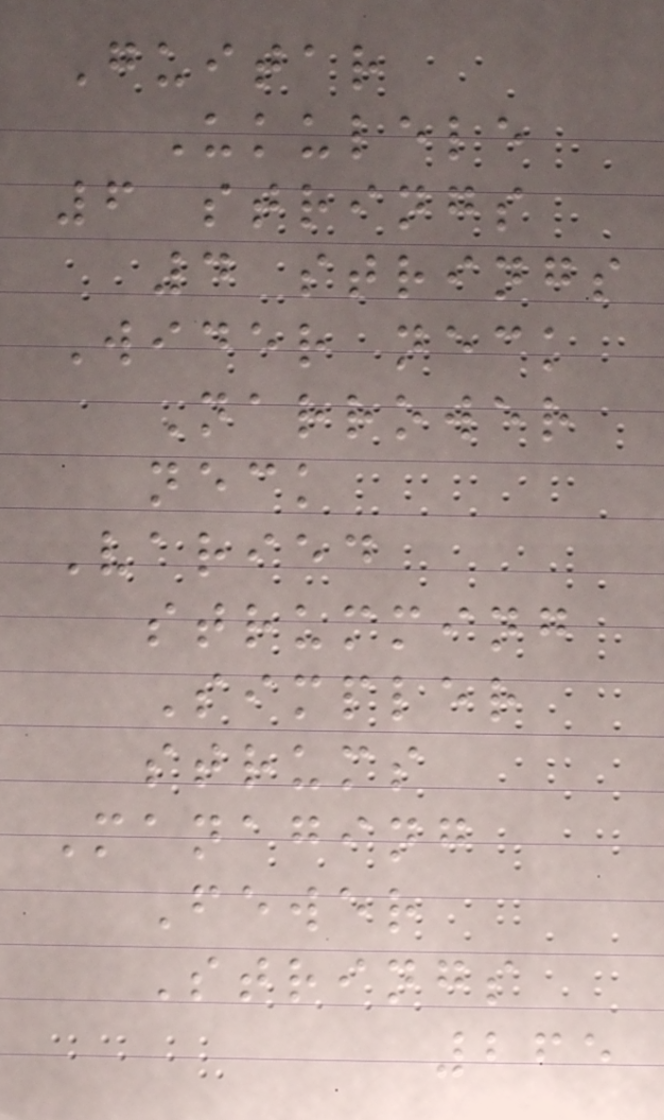Guitar
Ukulele
6 strings
4 strings
Wider neck
Narrower
neck
Varied
strumming
Simpler
strums
Managing
Fewer
Strings
265
